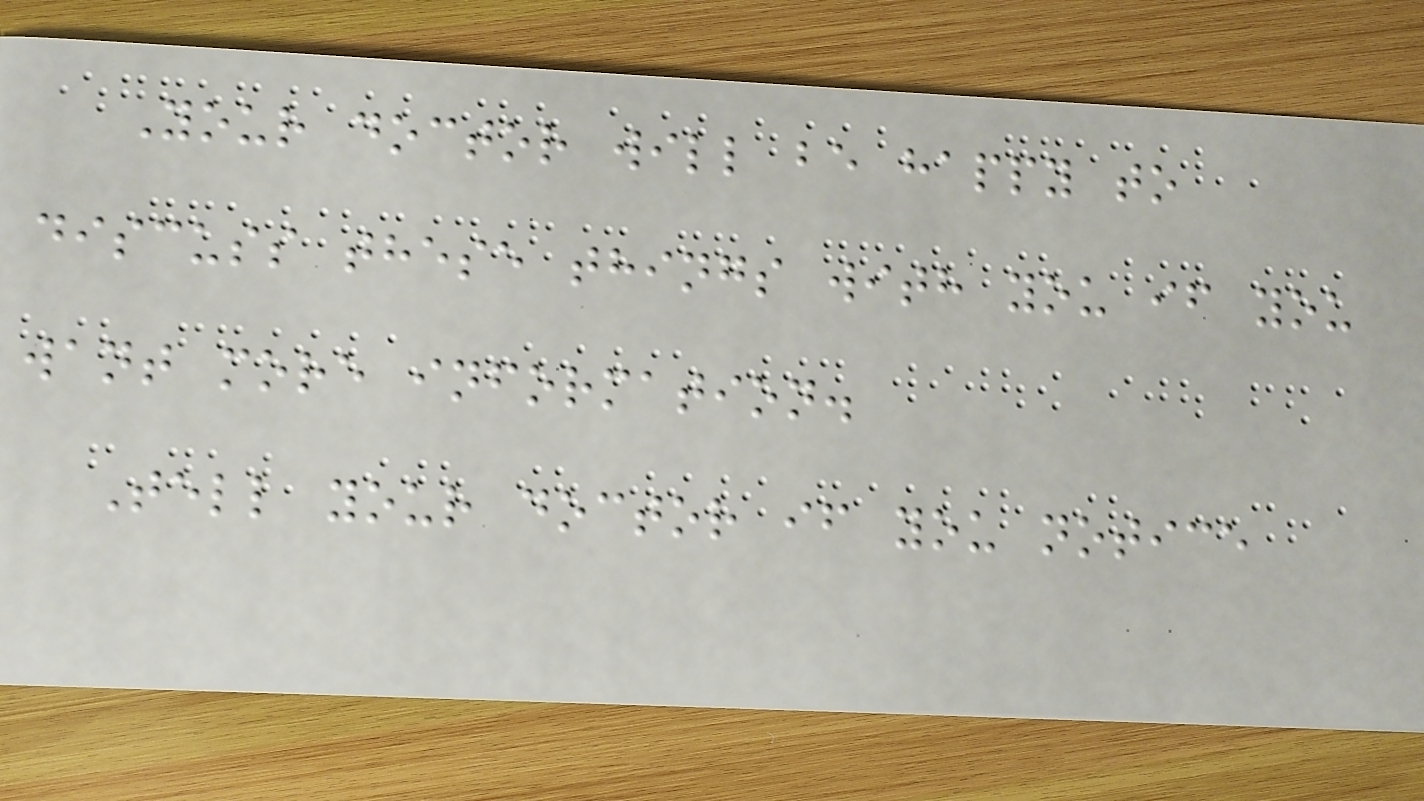Your doctor will be happy to
discuss these things with you if you
want more information.
Tell your doctor if you notice
